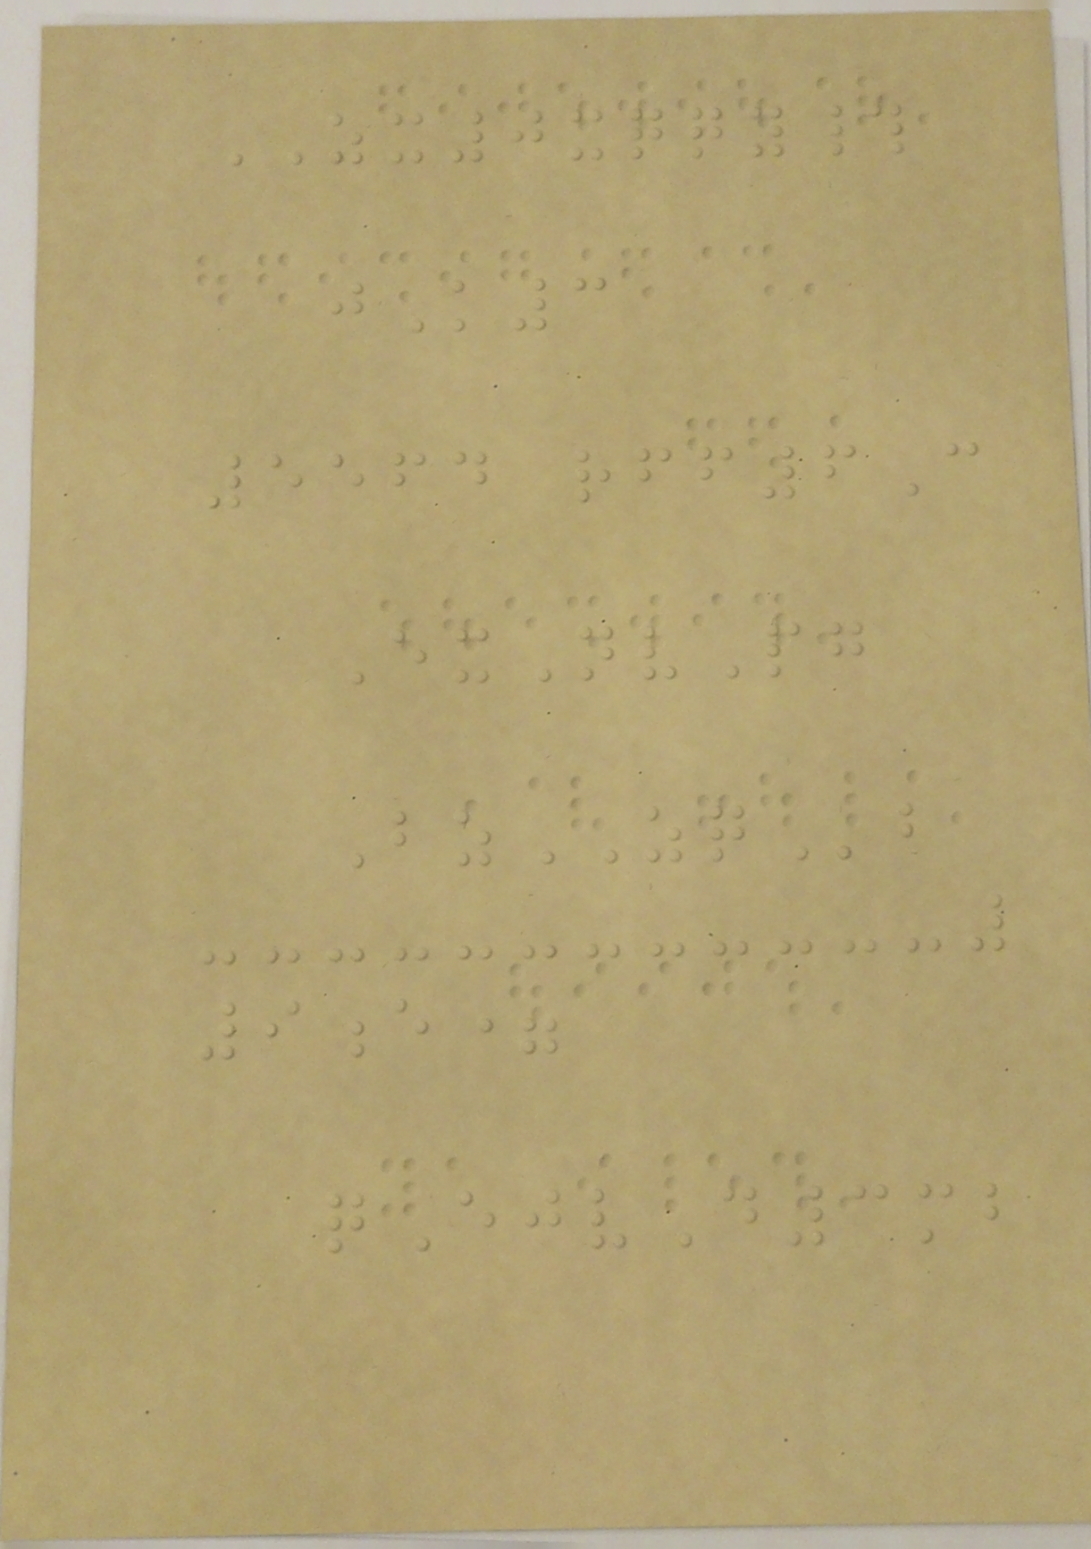ZX0xqqy#
jK3
5564 rff6C
ExNvPg
BzZQb
9e=
qEjvD3mb
